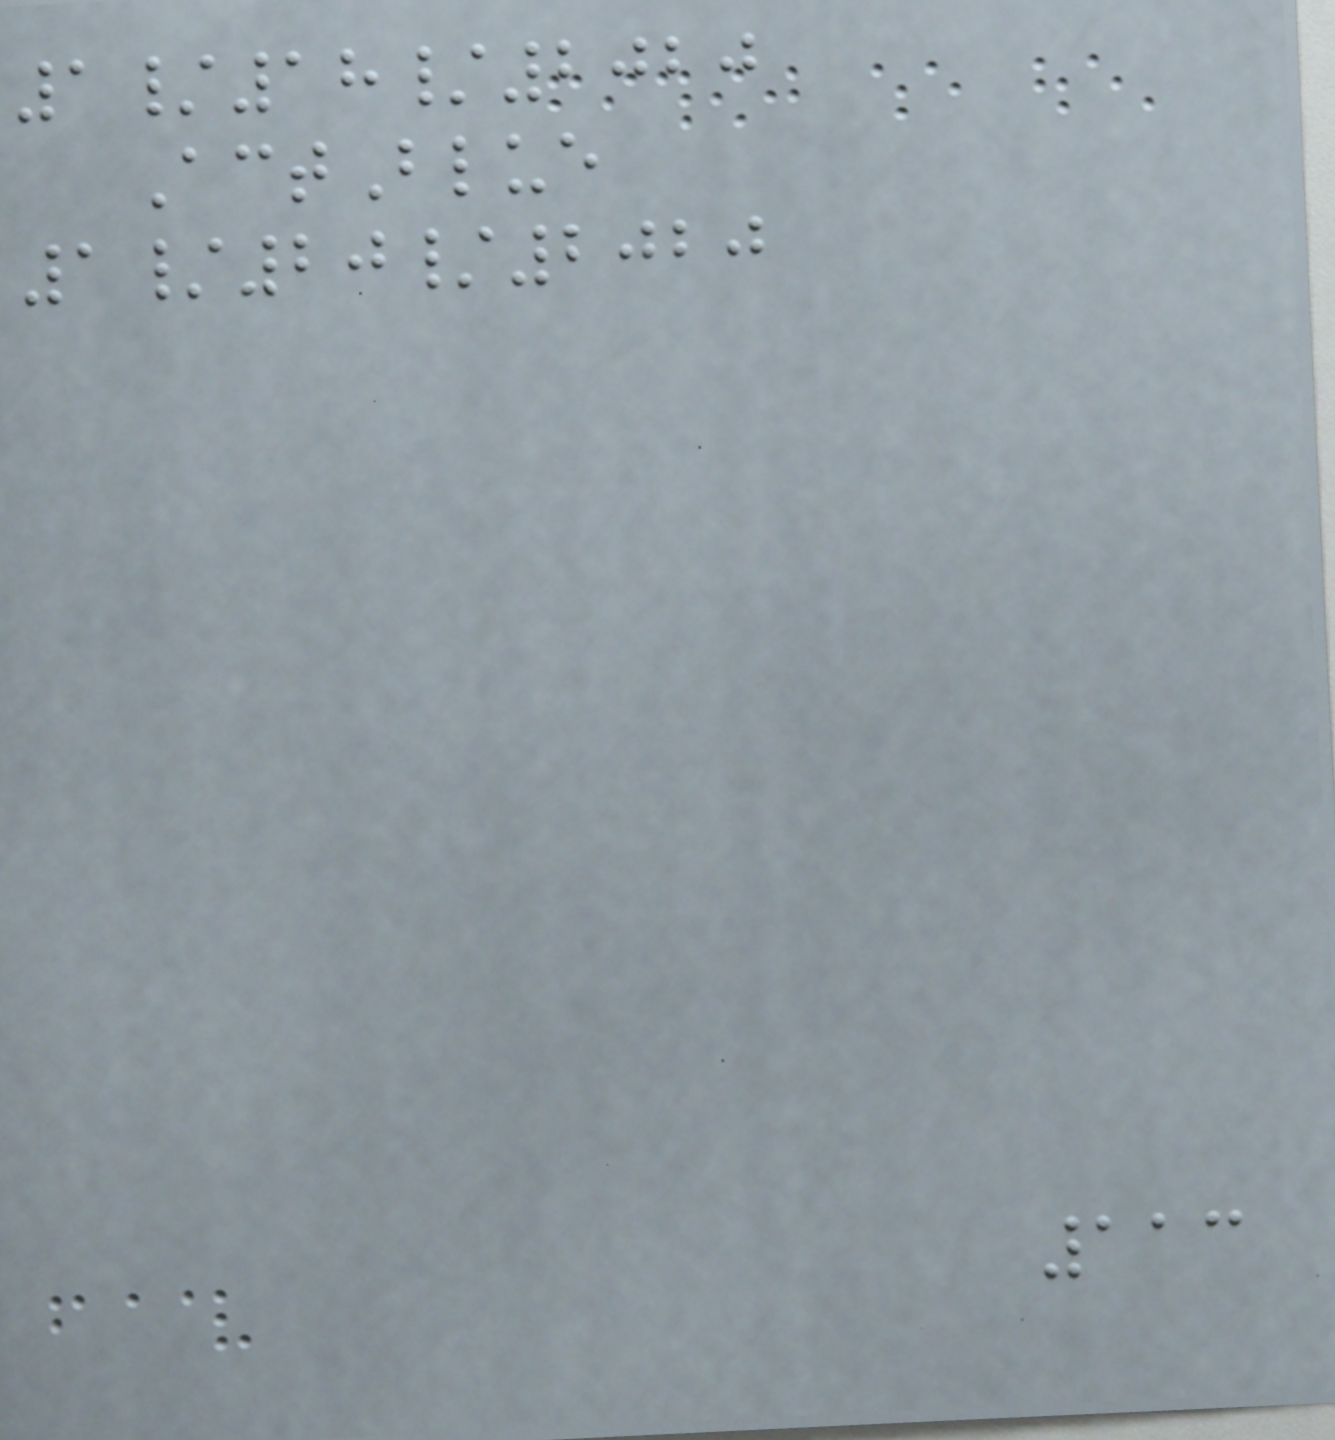1/18/2020
ActBlue
1/20/2020
113
